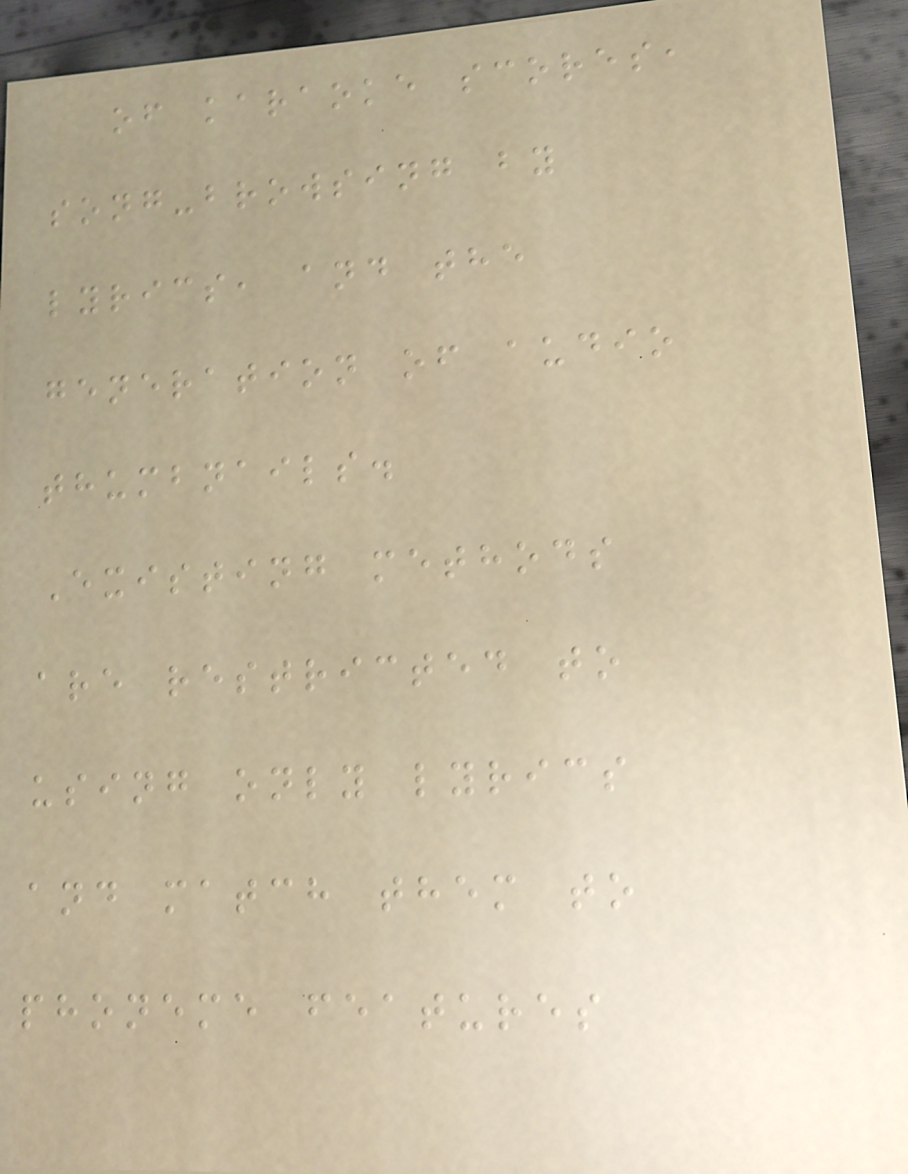of karaoke scores,
song-browsing by
lyrics, and the
generation of audio
thumbnails.
Existing methods
are restricted to
using only lyrics
and match them to
phoneme features
